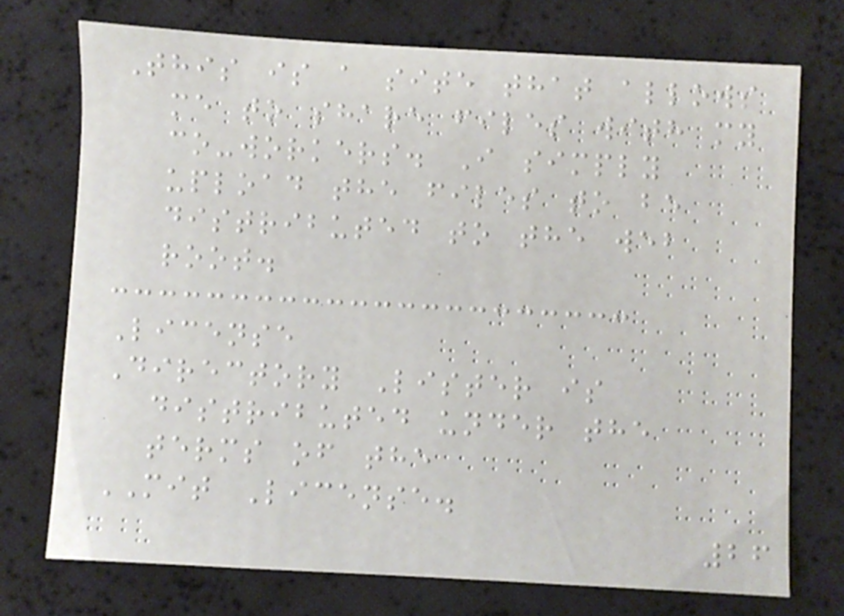This is a site that allows
me to share files with my
co-workers. I simply
upload the files to be
distributed to the web
root.
License
Directory Lister is
distributed under the
terms of the
MIT License.
26
